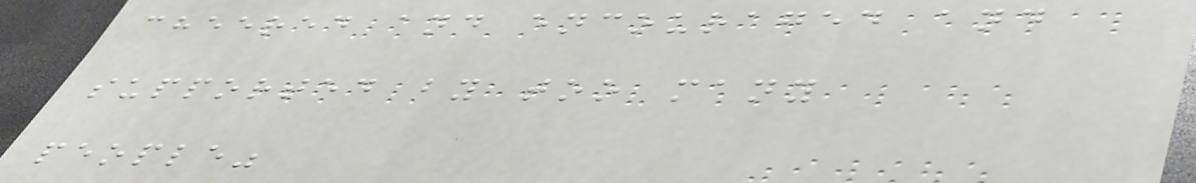cheered and encouraged and
supported by too many
people"
